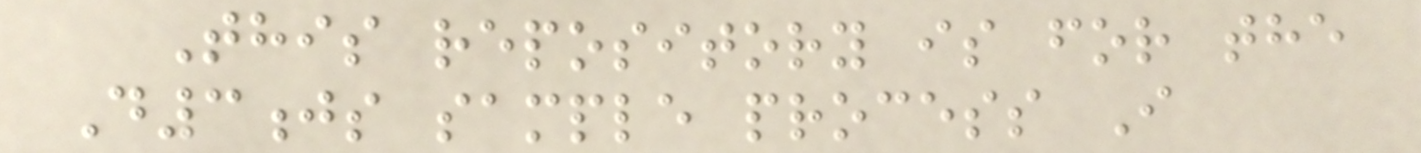This repository is for the
D3js sample process I
